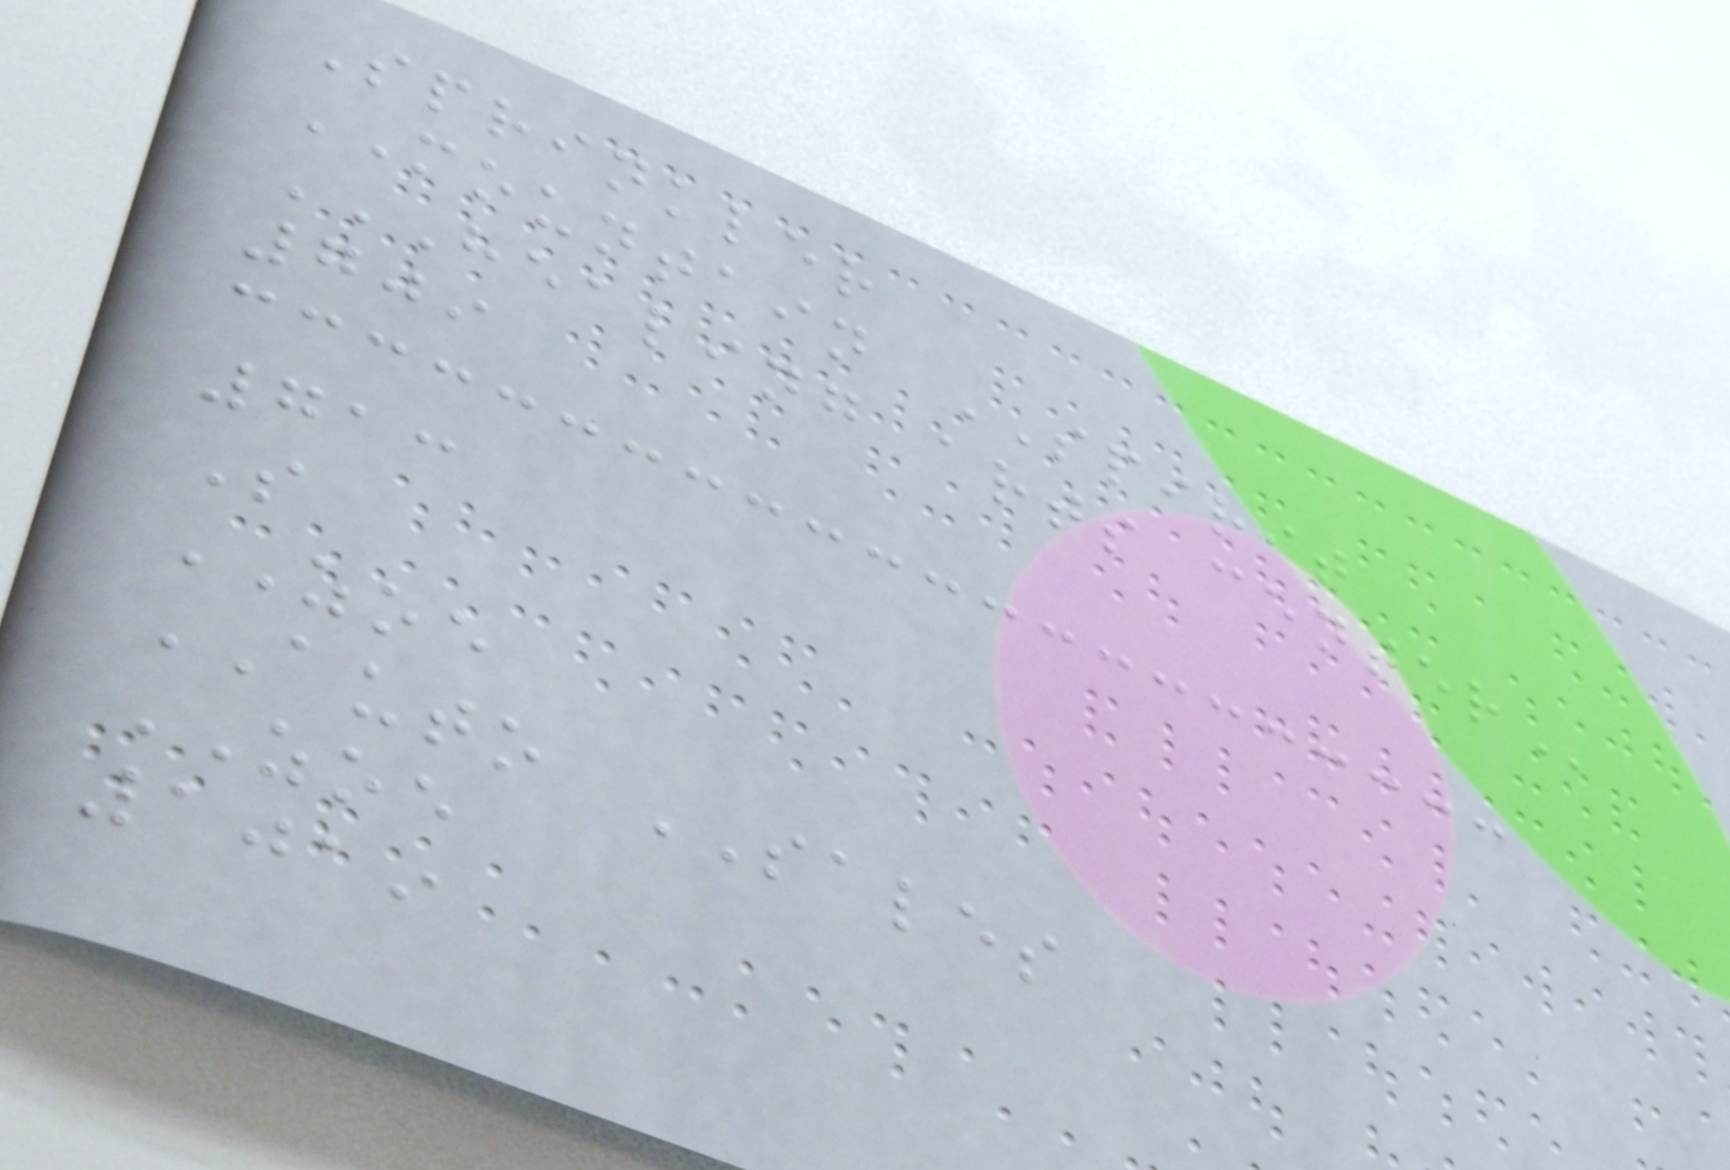Sprinkler
MOUNTAIN SPIRIT
HEALING ARTS CENTER
709
713
S
ZOE
AUTO SALES
ZOE
1019
